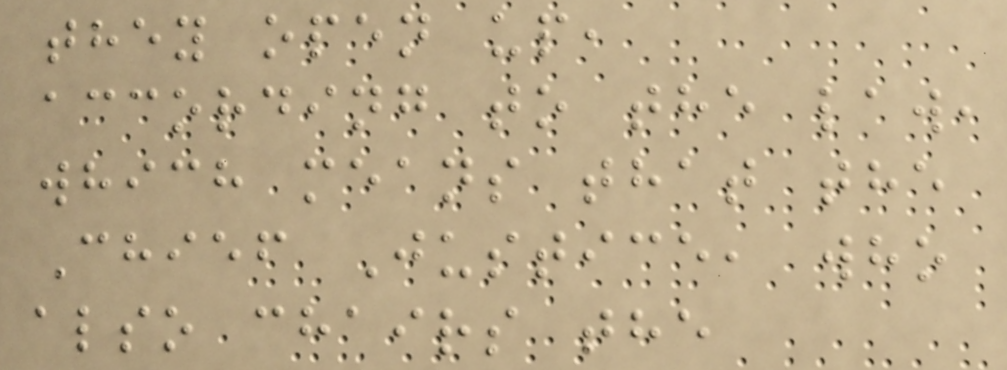they open up,
according to the law,
which means that the
Chief Justice, who
also chairs the
